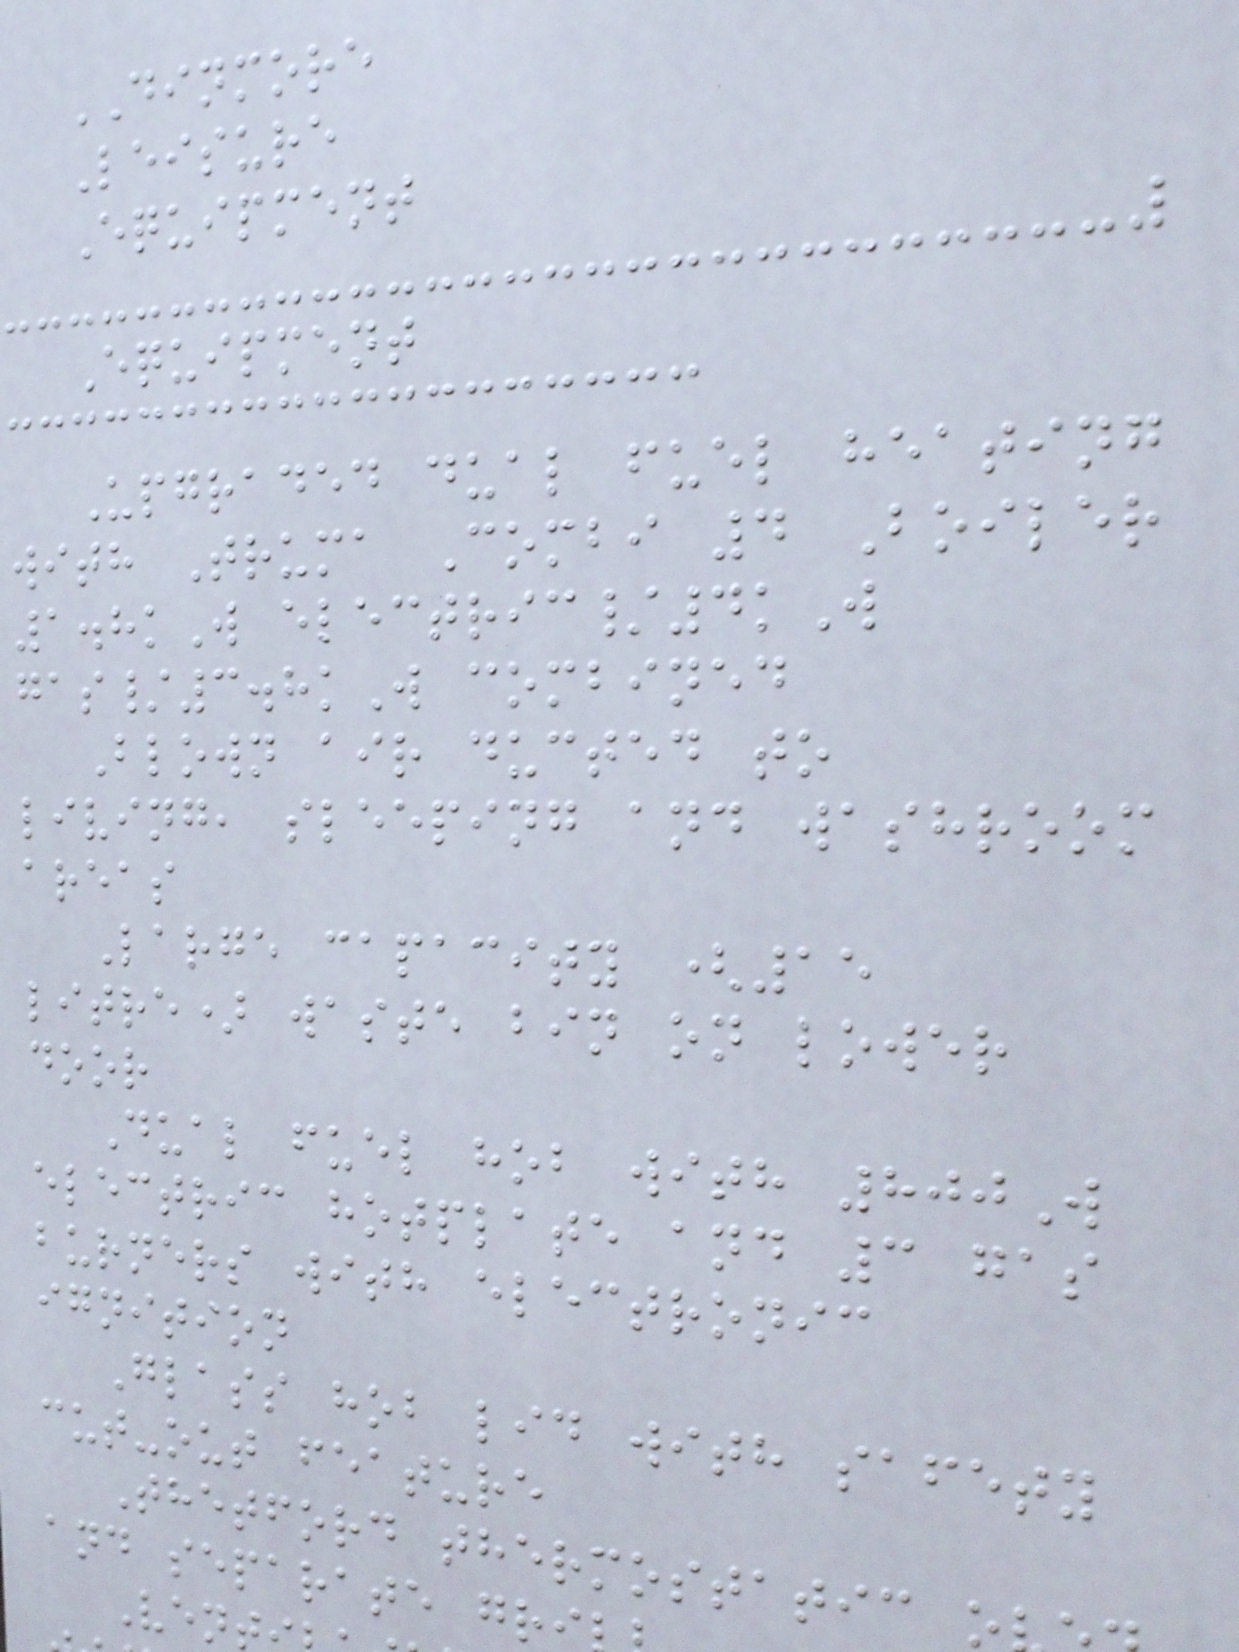DINMORE
Leisure
Equipment
Equipment
Upgraded dual fuel heating
with Truma Combi 4 Boiler
1.8kW electric/4kW
gas/3.8kW combined
Blown air ducted to
living, sleeping and washroom
areas
Large capacity (15
litre) waste bin on lower
door
Dual fuel hob with 800W
electric hotplate and 3 gas
burners with electronic
ignition
Glass hob lid with safety
cut-out feature
Thetford thermostatic o
and separate gr
